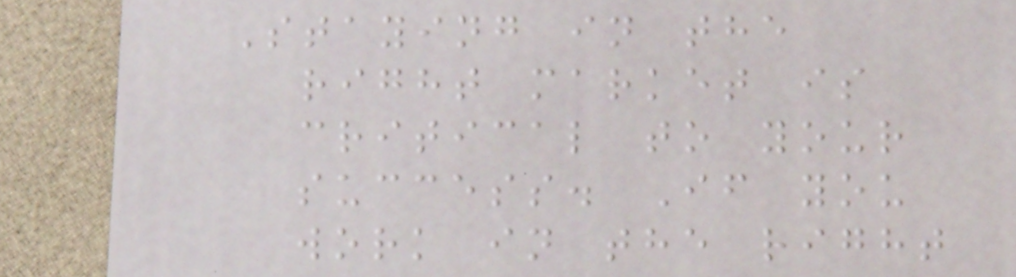Staying in the
right market is
critical to your
success. If you
work in the right
